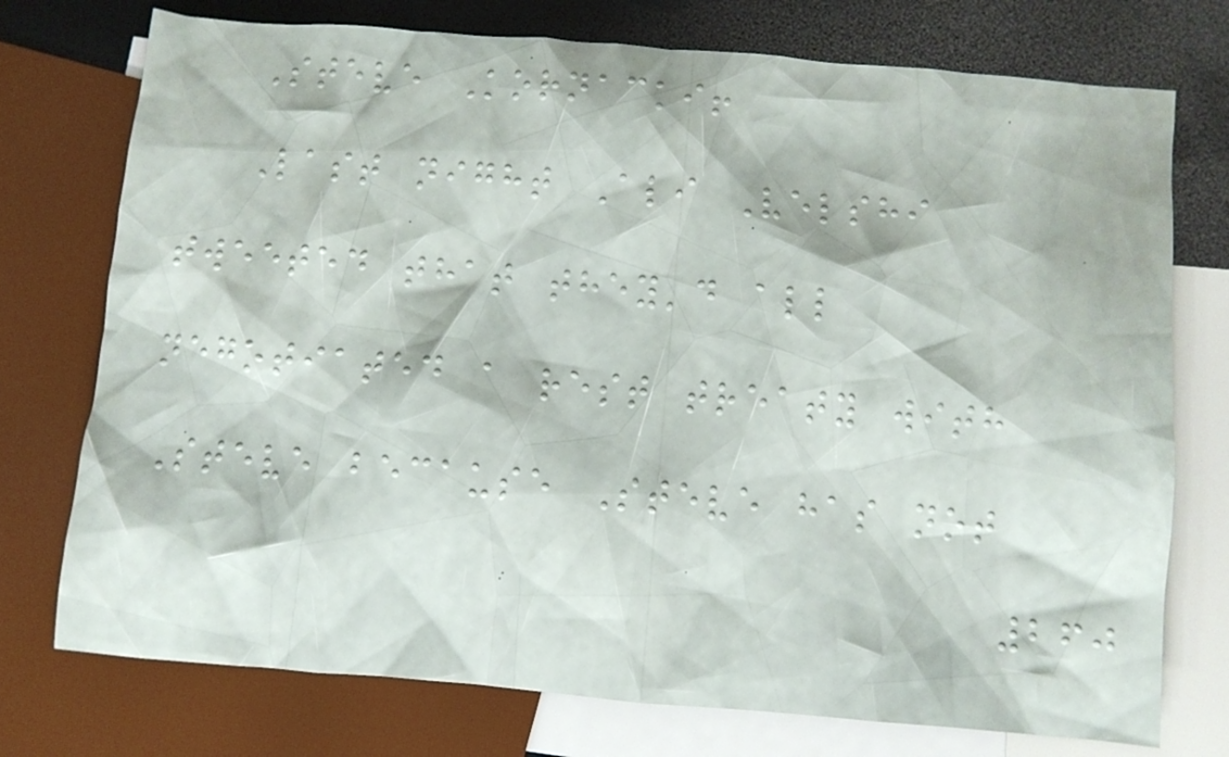Steve Kornacki!
Last night Ali Velshi
tweeted that they'd all
negotiated a rest treaty with
Steve because Steve has not
260
